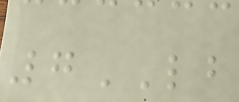7LB
